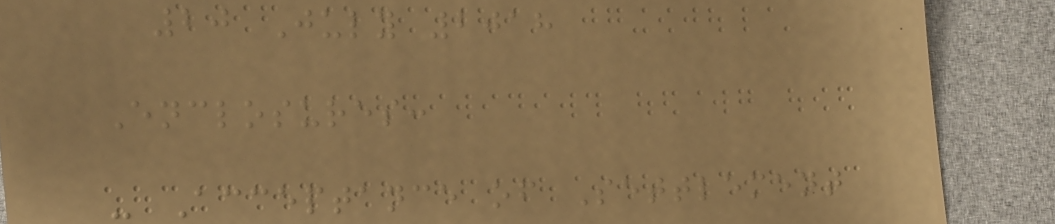20 July 2018
Enclosures:
- Acceptance of Settlement
